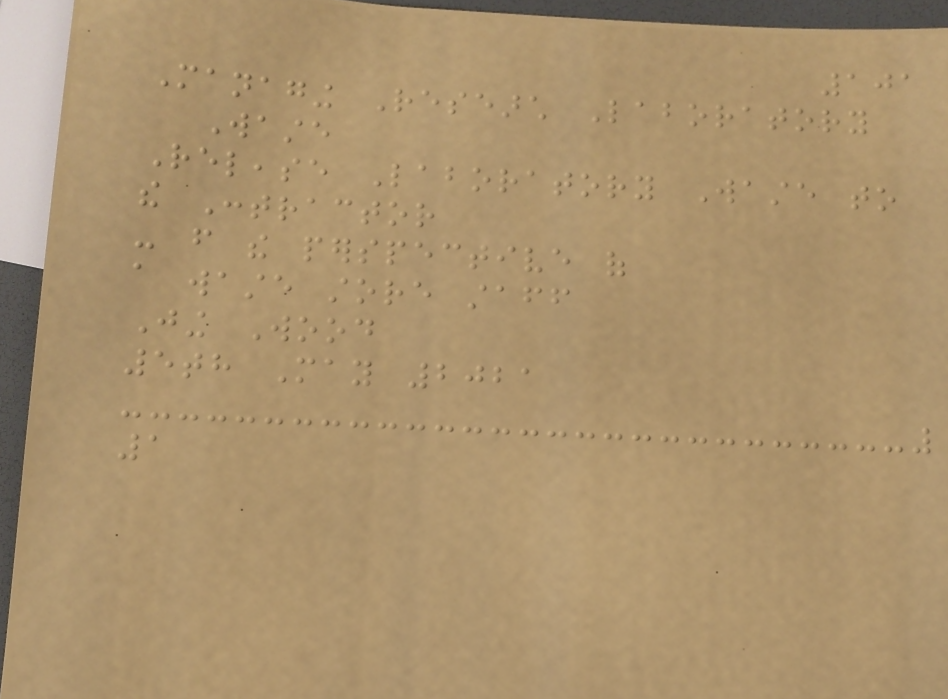101
Managing Research Laboratory
Waste
Release Laboratory Waste to
the Contractor
- from the perspective of
a waste store staff
Jing Wood
5th May 2021
1
